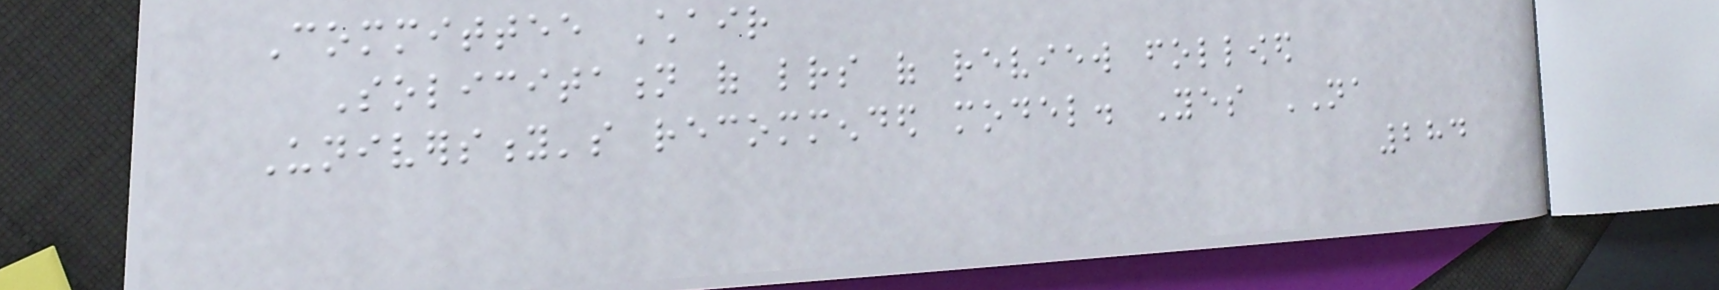Committee Chair
Solicitation of letters of review followed
University's recommended model. Yes NA
284
